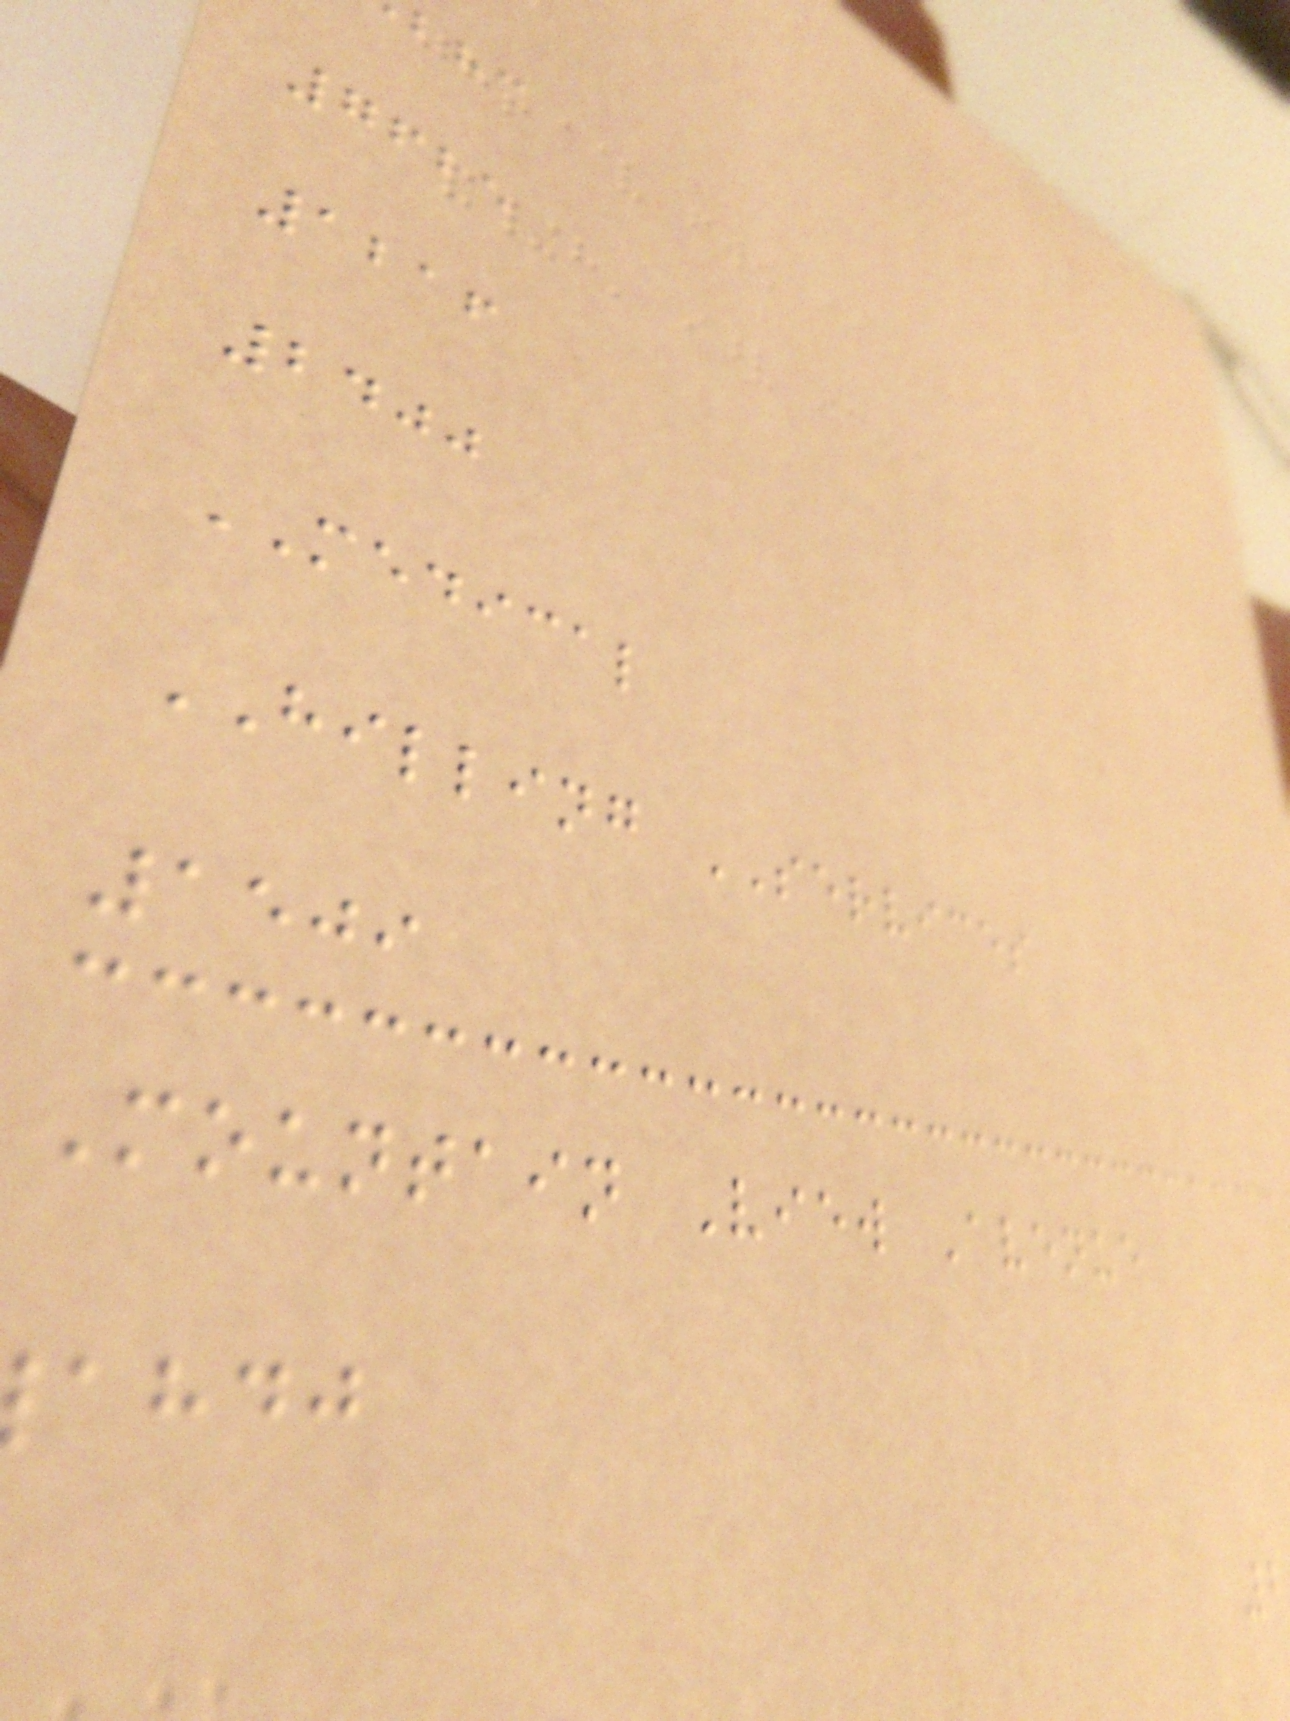7625
1216
2400
MEDICAL
HILLING SERVICES
1509
Mountain View Avenue
ahdj
